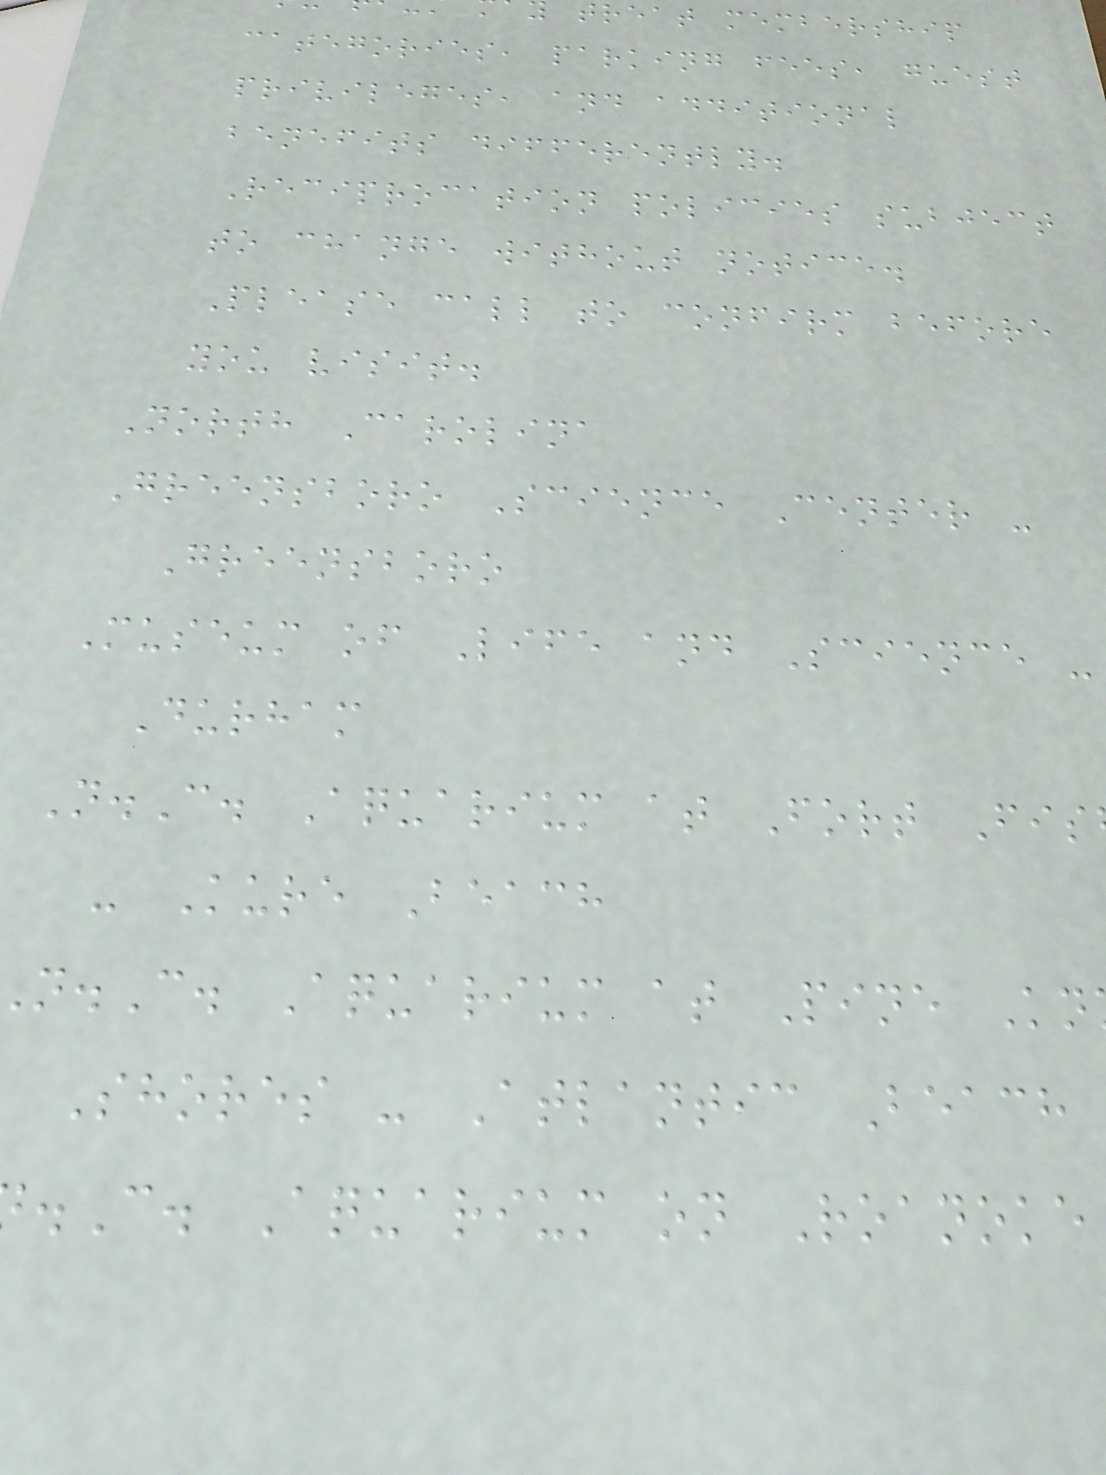treat membership
categories, parking fees, guest
privileges, and additional
benefits differently.
Reciprocation policies subject
to change without notice.
Please call to confirm before
you visit.
North Carolina
Greensboro Science Center -
Greensboro
Museum of Life and Science -
Durham
N.C. Aquarium at Fort Fis
- Kure Beach
.C. Aquarium at Pine Kn
Shores - Atlantic Beach
.C. Aquarium on Roanoke
